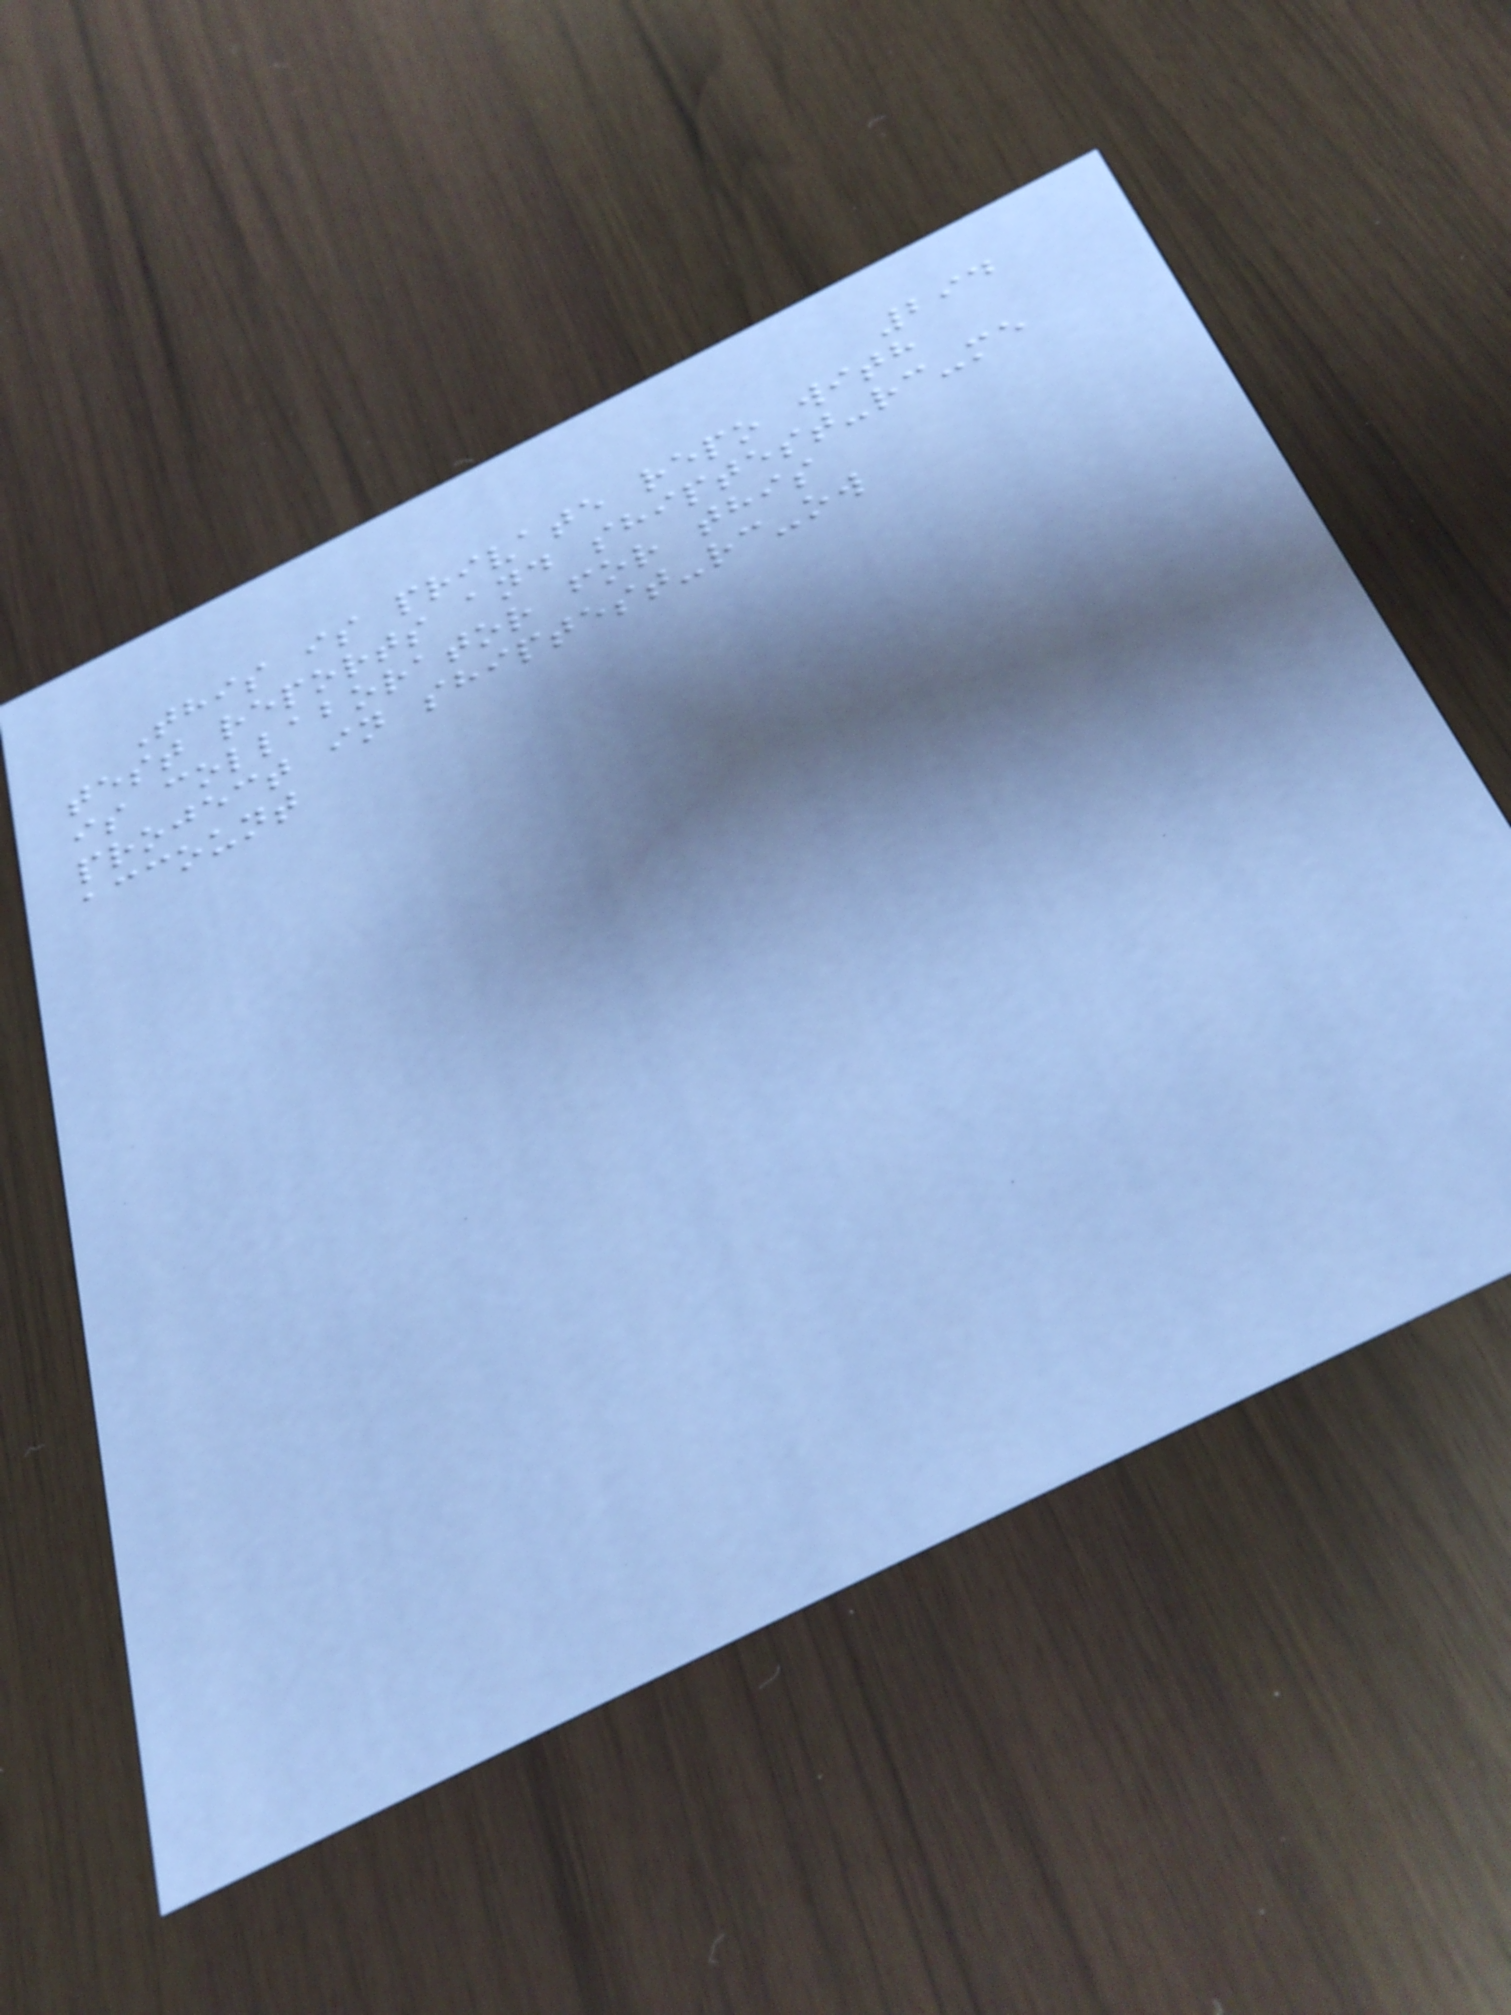294
This is private repo with
test reports and shiptest-rc-me
is collaborator for this
project in shiptest-rc-ow
account
